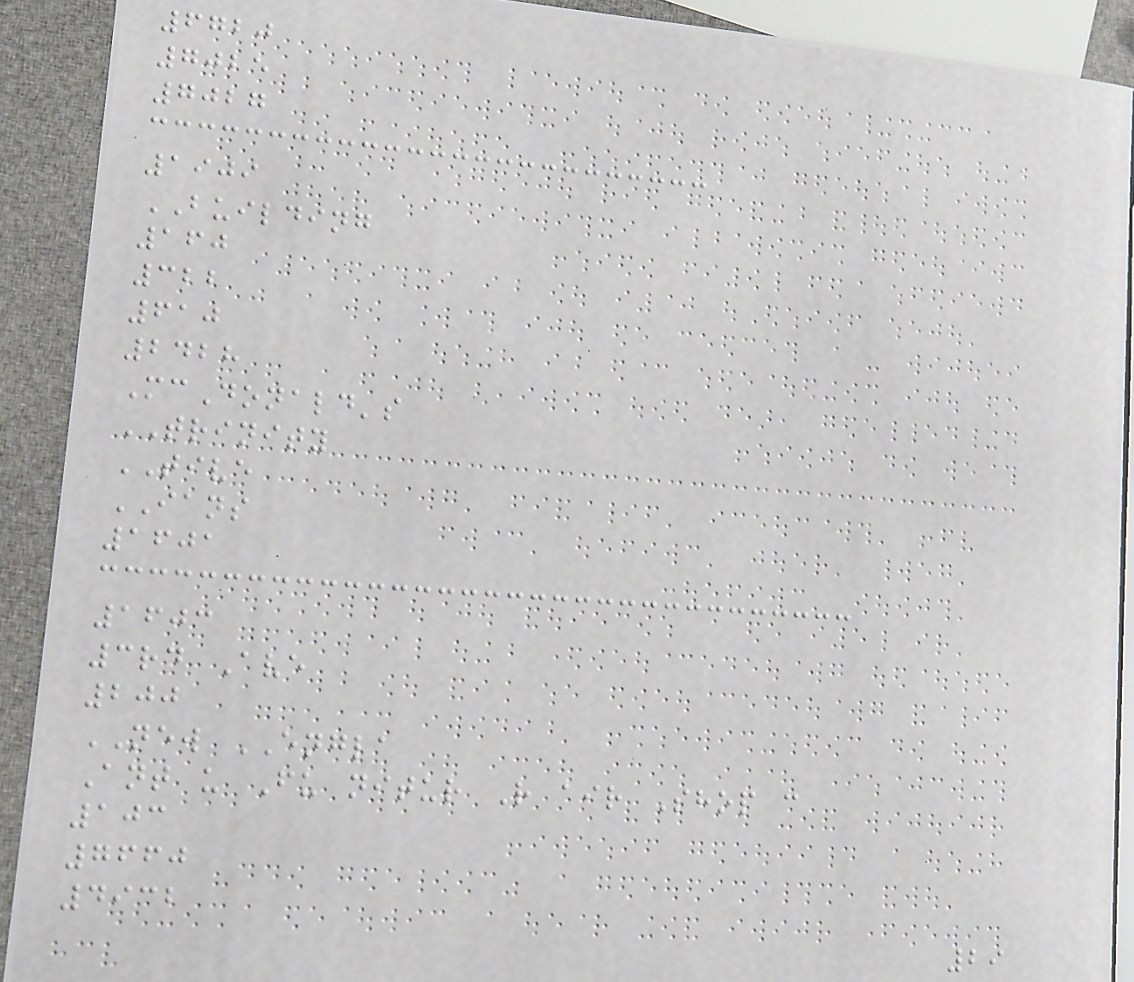6720
7025
7027
1909
BUILDING
160
322
610
2428
McDonald's
TRINITY
TIVE
IANS
1601
1603
3rd Ave
200
NEW ENGLA
Ant u Fu nitur R air Shop c
103
7660
4932
29
